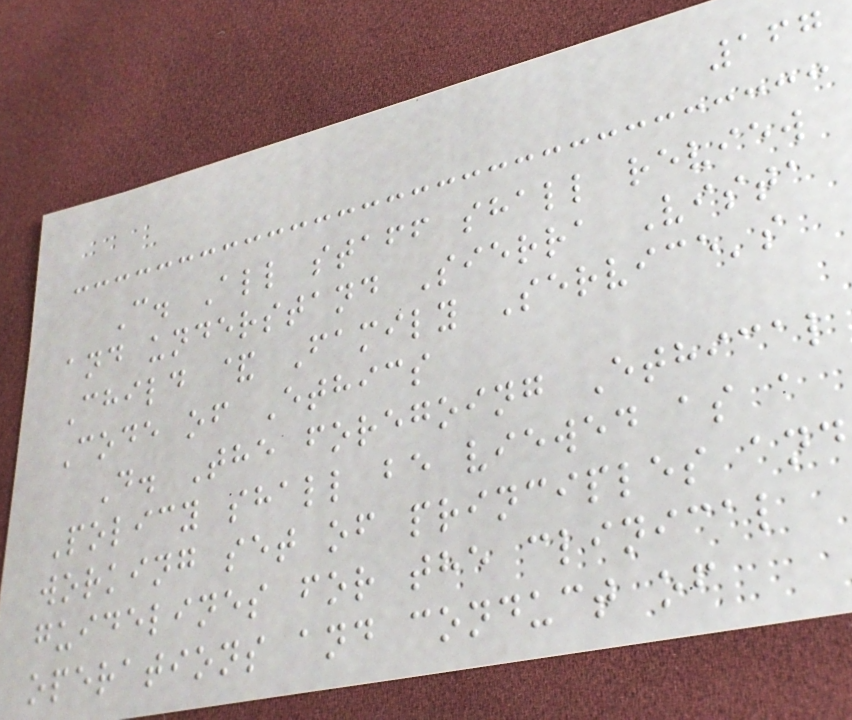167
C. All staff shall review
and understand Sierra Vista
Child & Family Service's
Code of Ethics
D. The foregoing Ethical
Policy shall be viewed as a
working set of principles and
guidelines for the clinical
operations and conduct of
